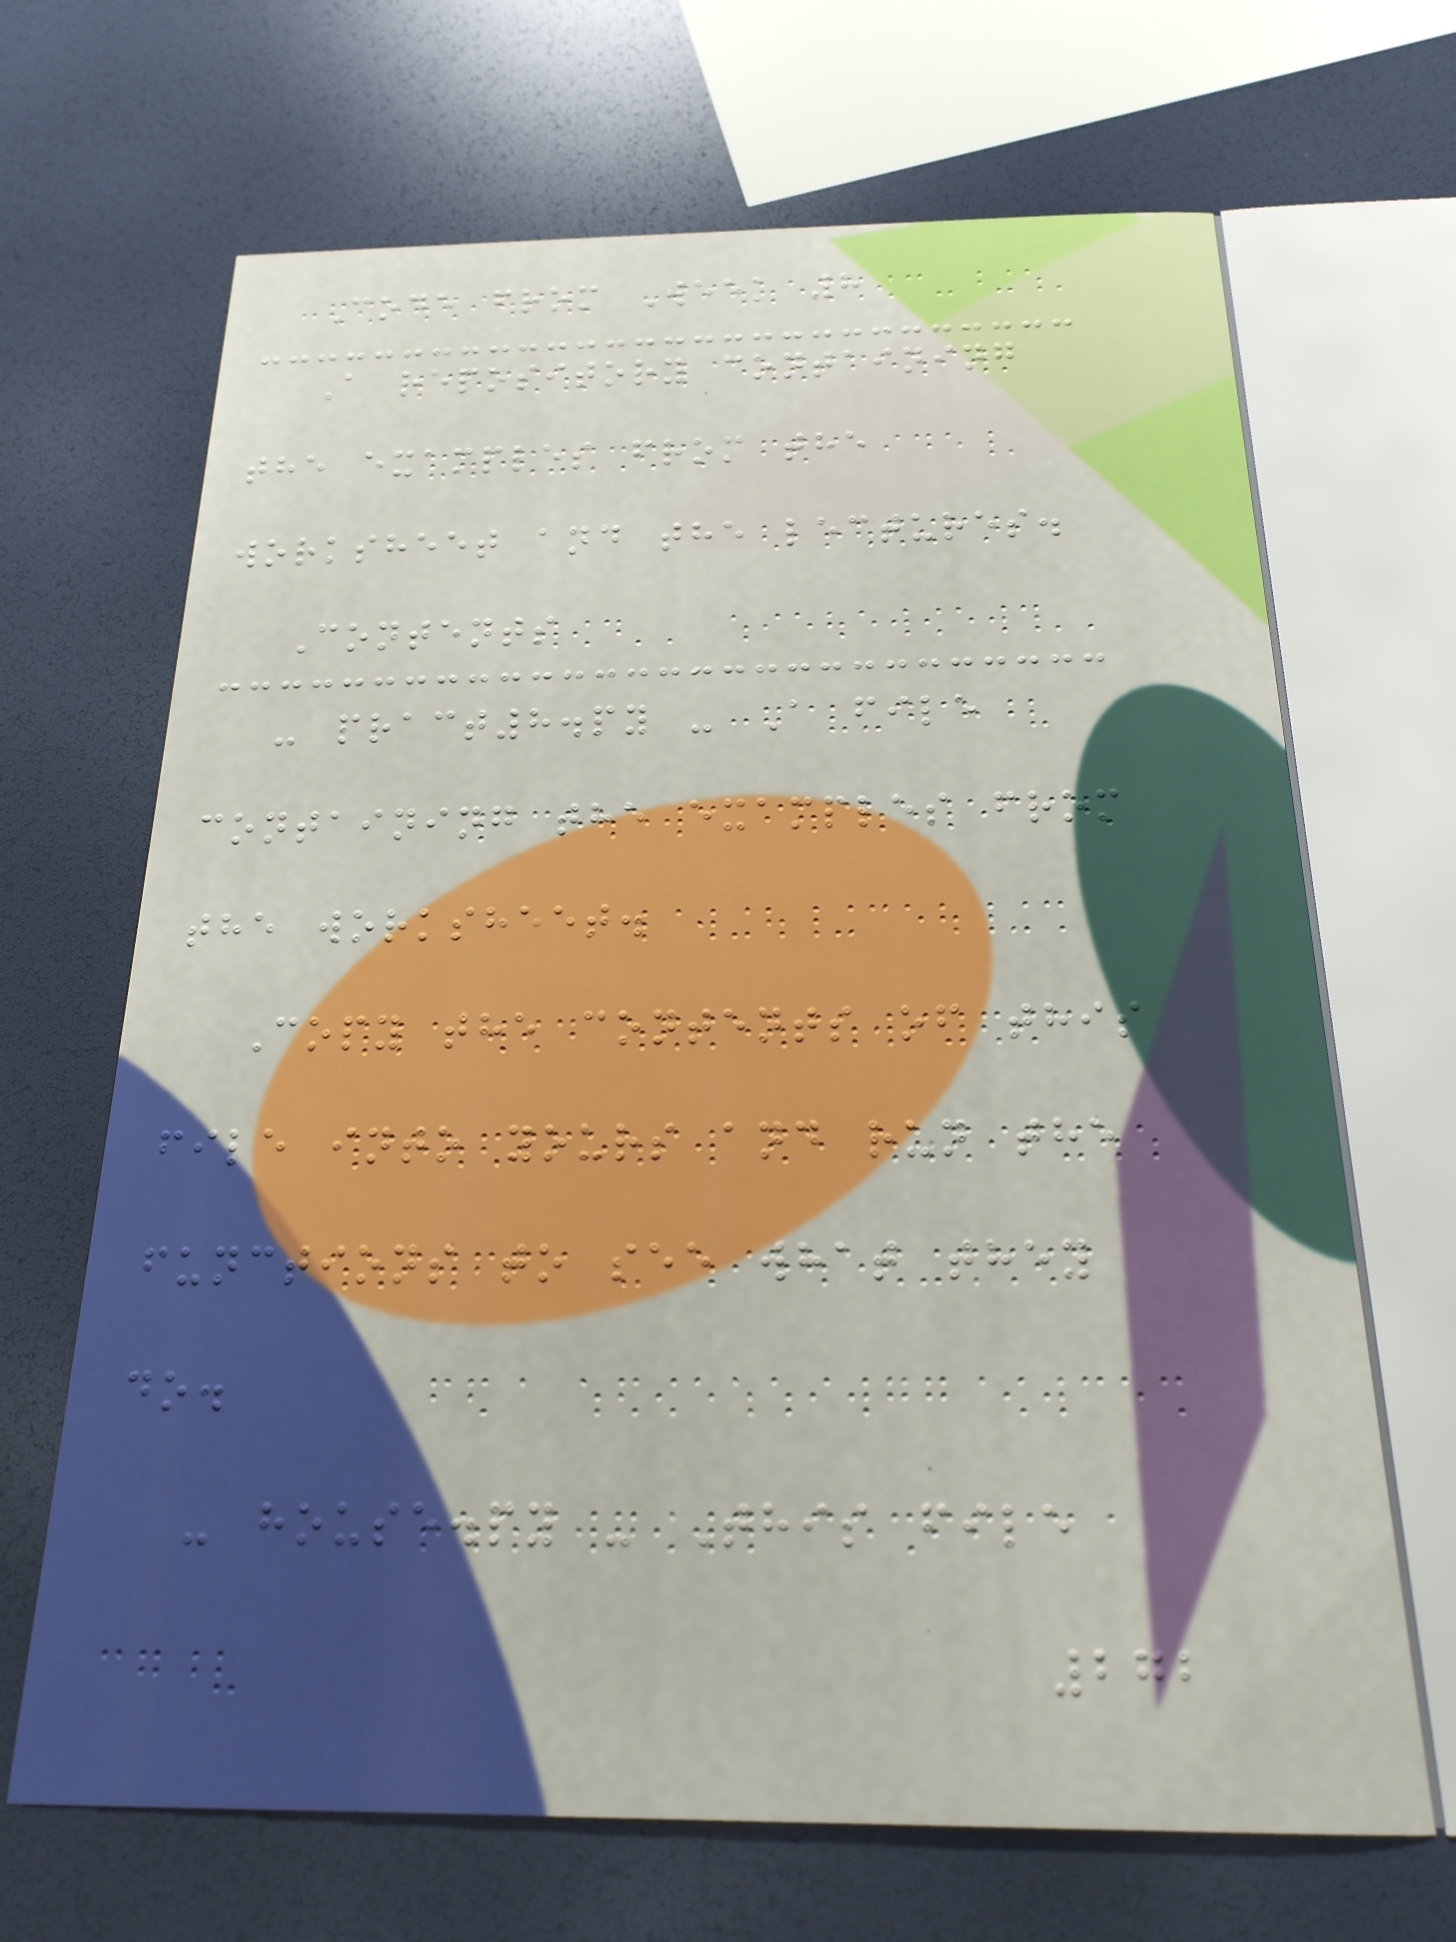Code from Week 8
A repository containing
the examples from the
worksheet and the lectures.
Contents
- pract8.py - A file
containing the examples from
the worksheet.
Copy the contents of this
file into yours and run the
functions to see what they
do.
- house.py - This file
272
